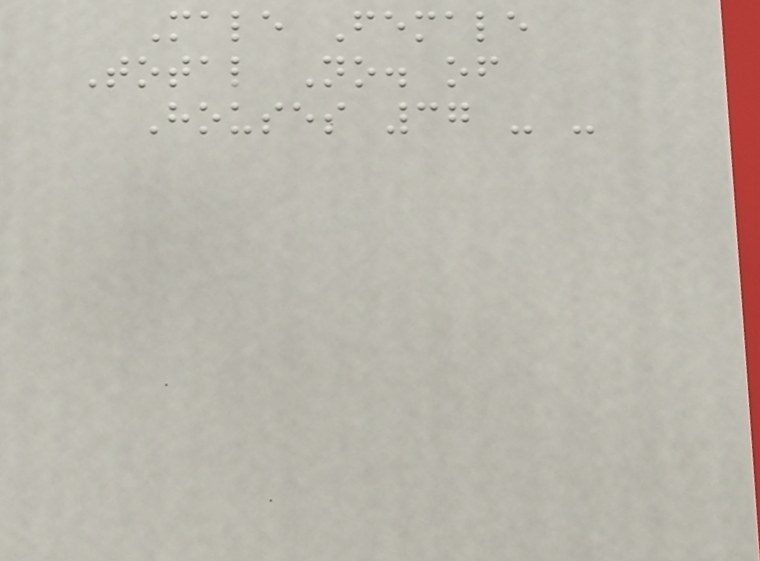Male Female
Total No. of
Houses 37 - -
